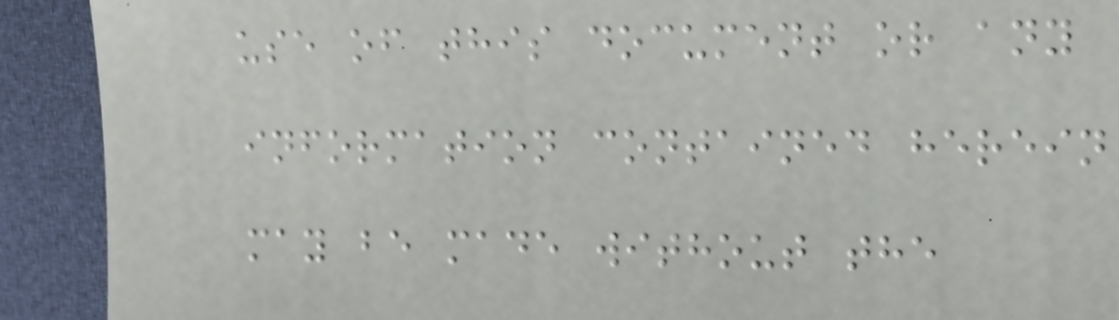use of this document or any
information contained herein
may be made without the
